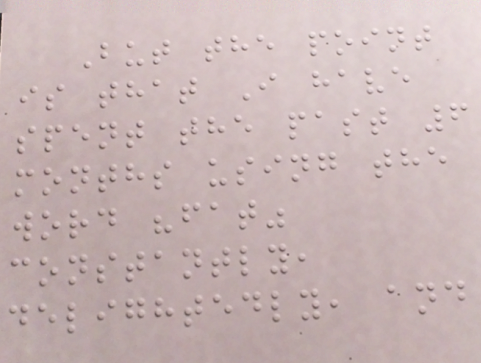But the point
is that I have
spent the past 6
months using the
word "fat"
constantly,
delightedly, and
